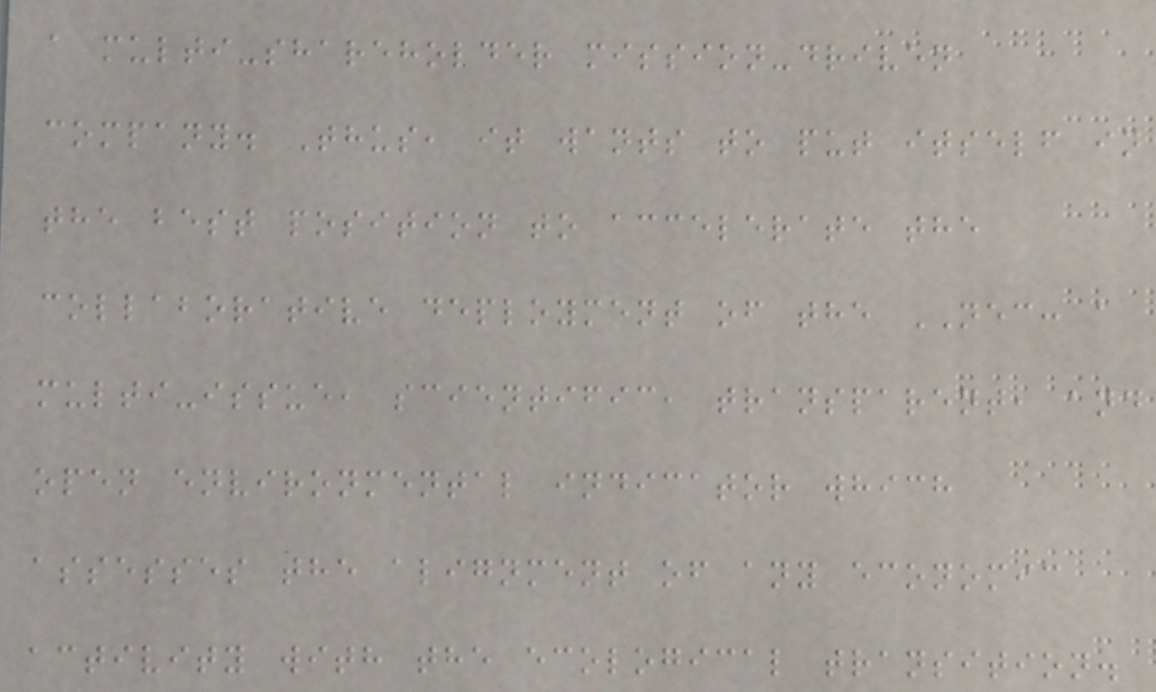a multi-shareholder mission-driven
company. Thus, it wants to put itself in
the best position to accelerate the
collaborative deployment of the NEC: a
multi-issue, scientific, transparent, and
open environmental indicator which
assesses the alignment of any economic
activity with the ecological transition.
